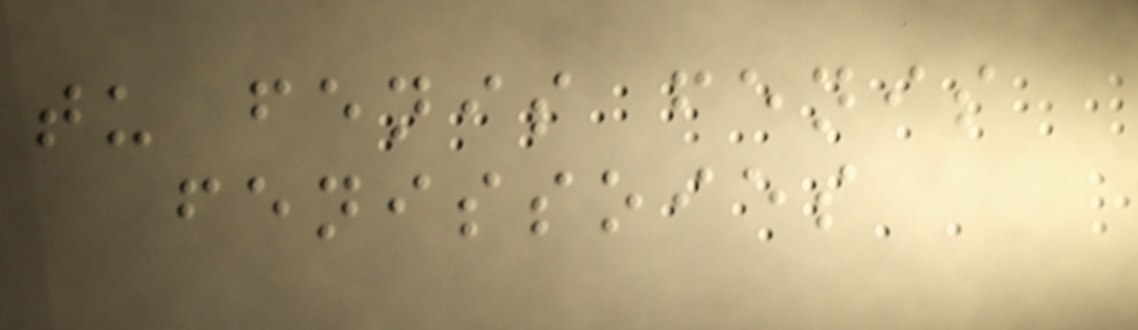tu fenis fenis
fenissoies
